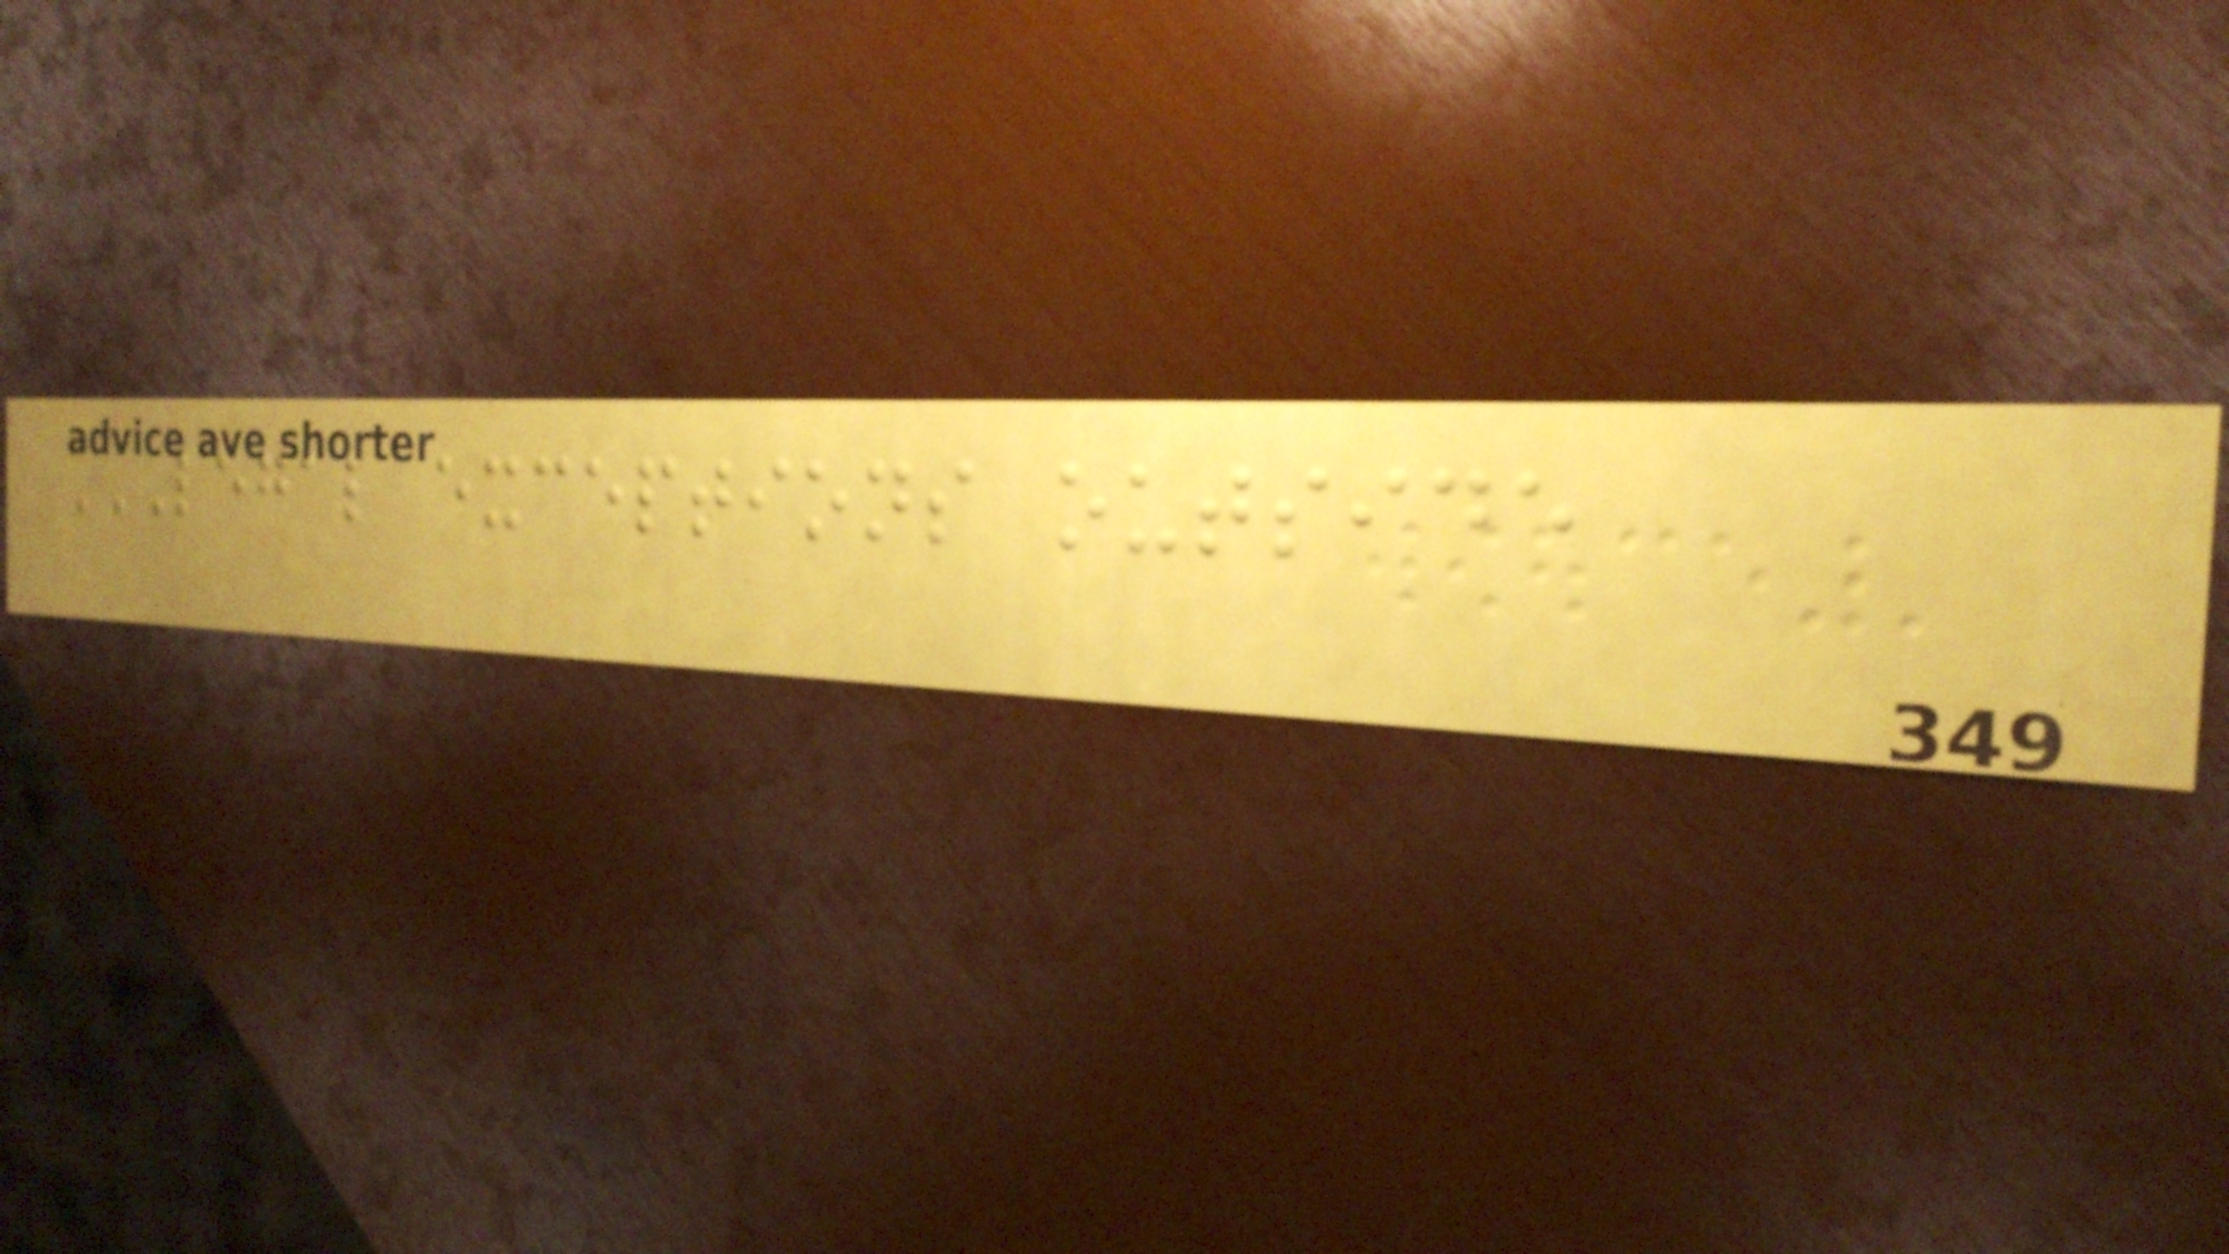LEGAL EXCEPTIONS OUTSIDE
